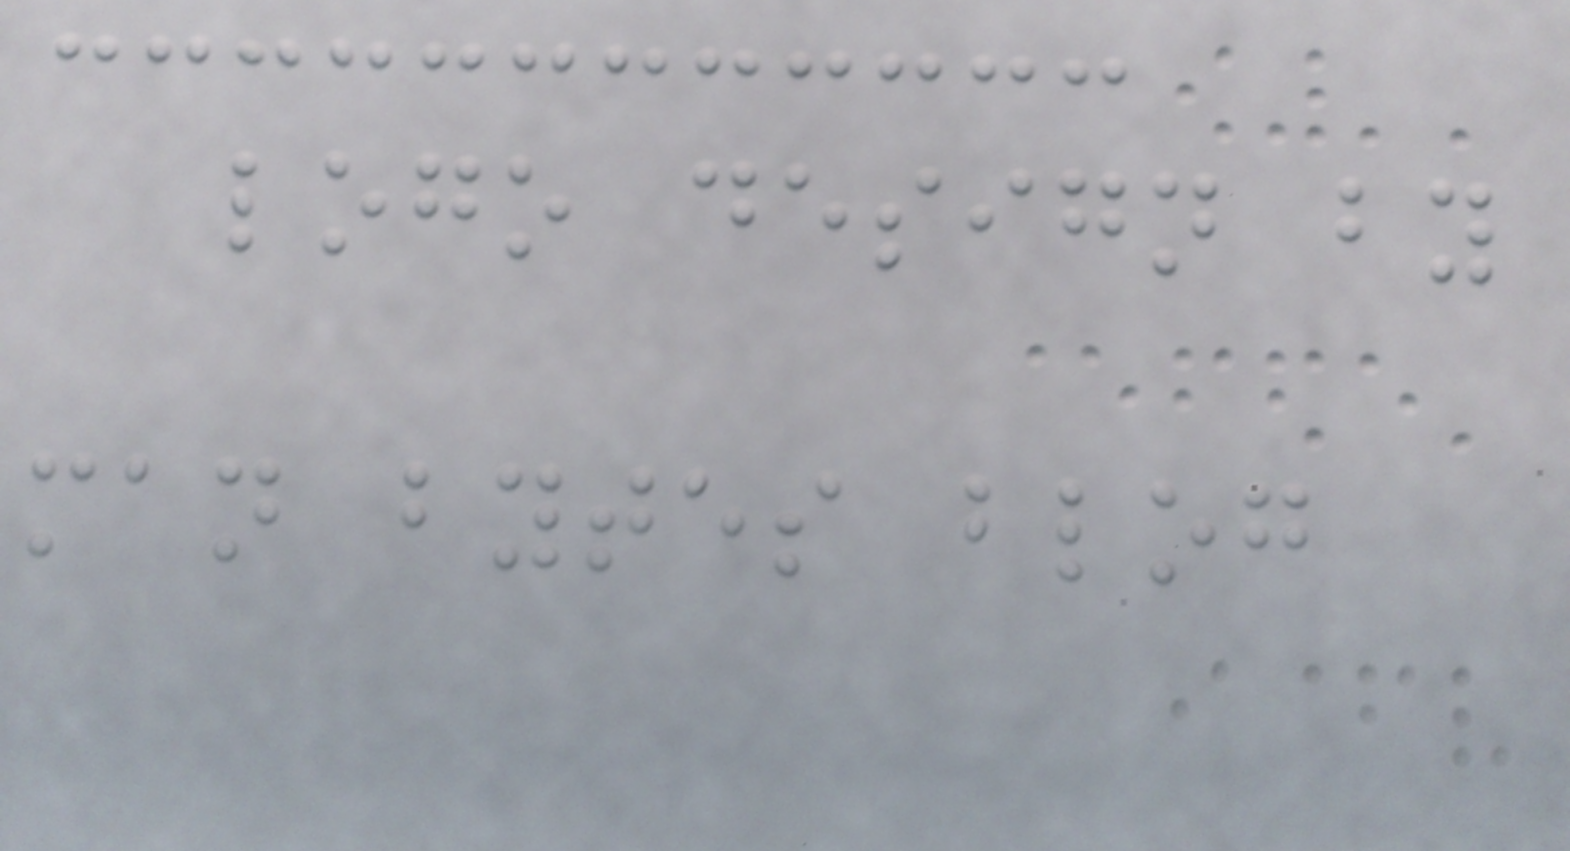logo design by
man bytes blog
